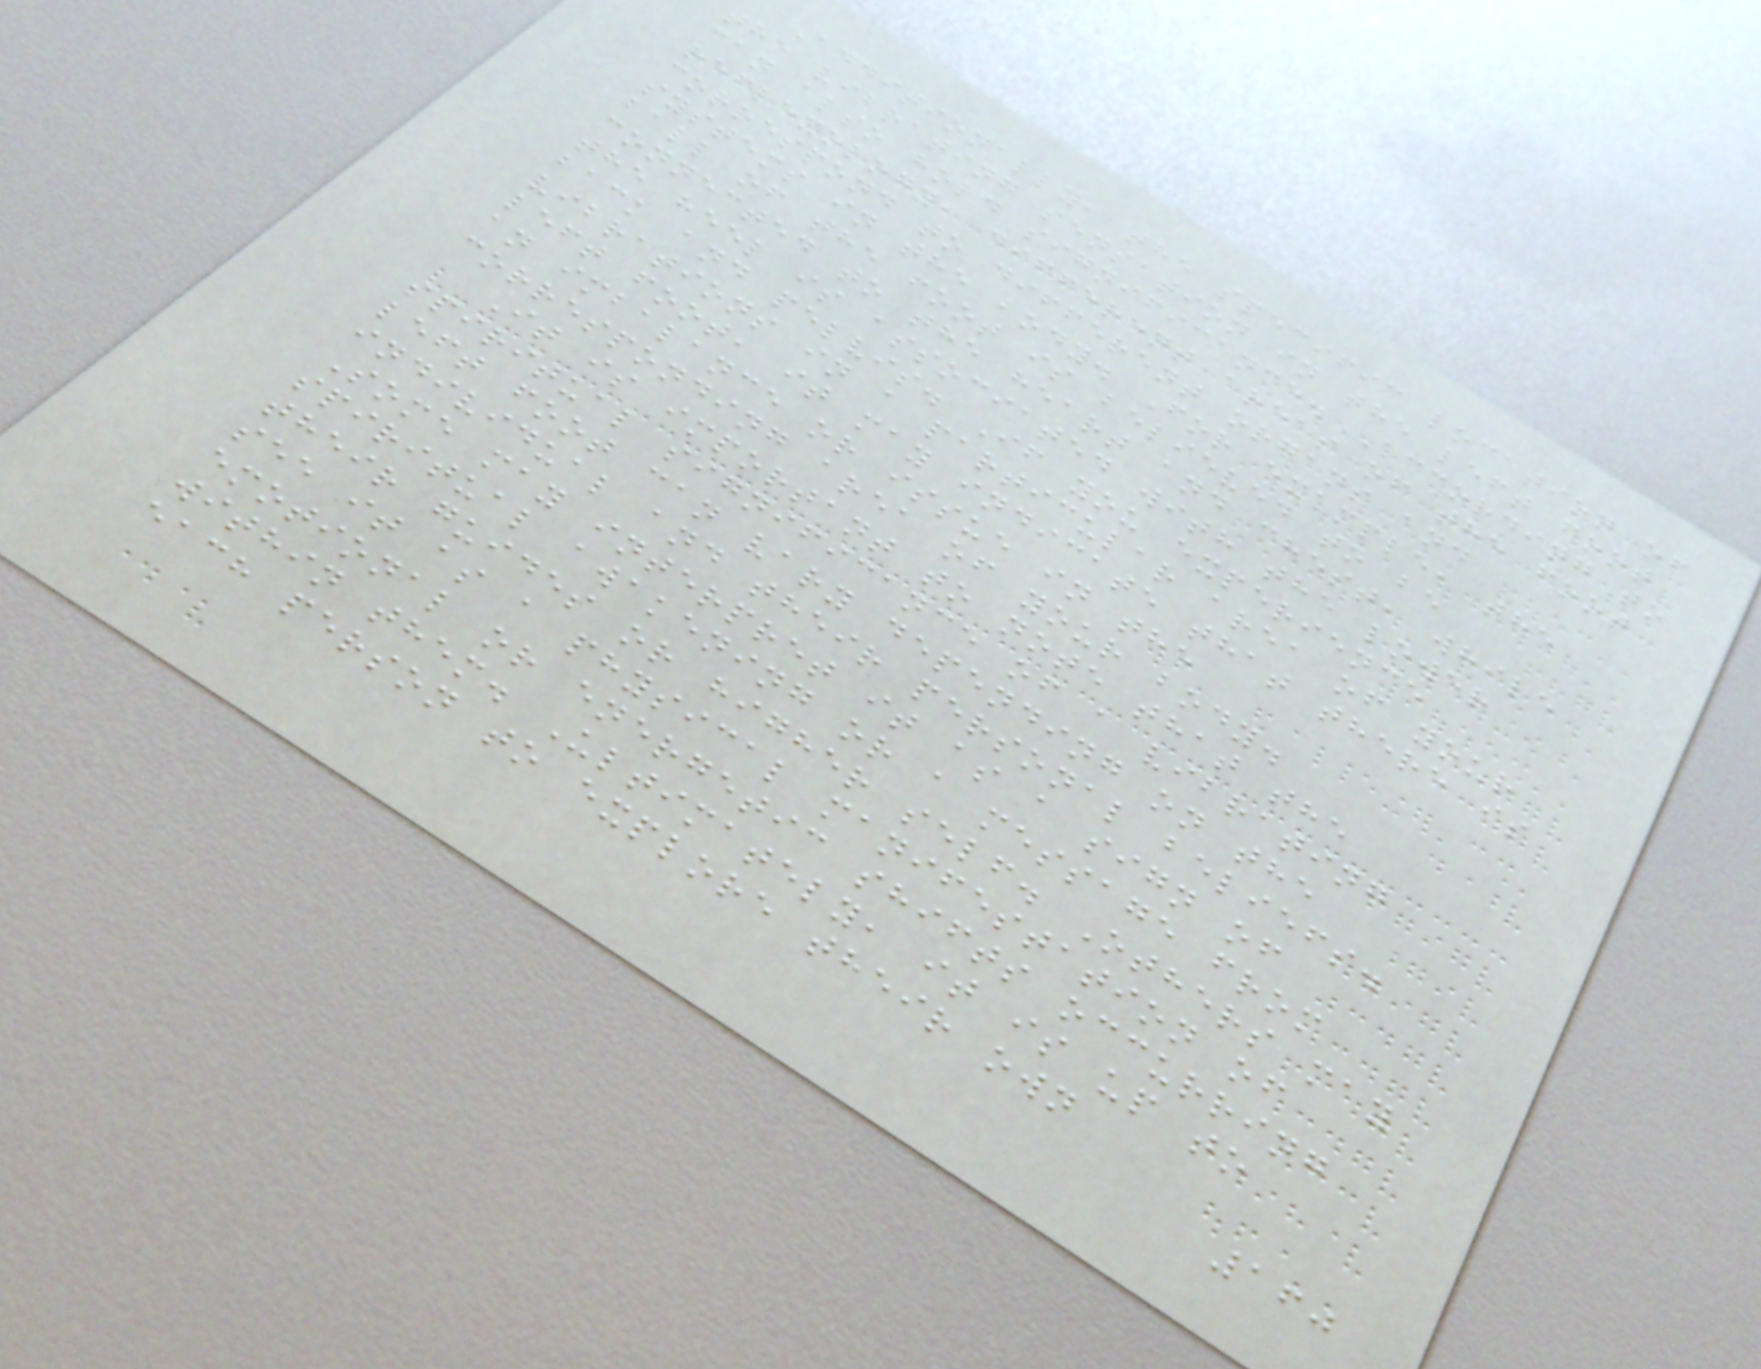Additionally, the specific location of
the vibrating sensation in the left foot
can also hold significance. According to
reflexology, different areas of the foot
correspond to different organs and
systems in the body. For example, the
ball of the foot is believed to be
connected to the heart and chest, while
the heel is associated with the lower
back and pelvis. If you experience
vibrations in a particular area of your
left foot, it may indicate that there is
an imbalance or issue in the
corresponding area of your body.
It is important to note that the
spiritual significance of a vibrating
left foot can vary depending on the
individual and their personal beliefs.
Some may interpret it as a sign of
spiritual awakening or a message from
their guides or higher self. Others may
see it as a physical manifestation of
emotional or energetic shifts occurring
within them. Ultimately, it is up to
each person to explore their own
160
